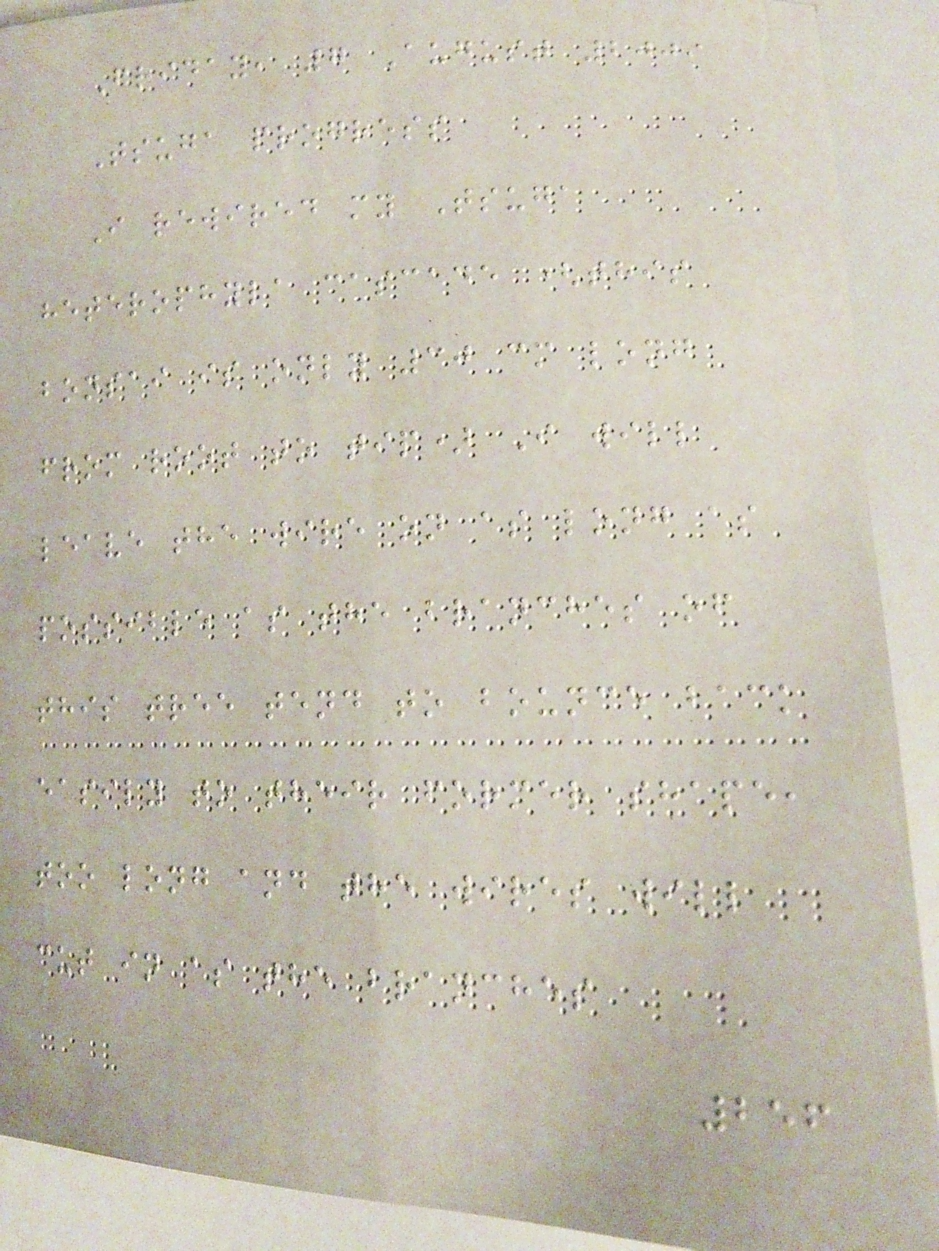Friday, 7 August 2009
Tsuga progress
I rewired my Tsuga
heterophyla cascade (this
bonsai is only 30 cm long
from root to tip) I will
leave the wire on as long as
possible as the branches of
this tree tend to bounce back
easily to their former shape,
too long and the wires will
cut in as the branches
256
